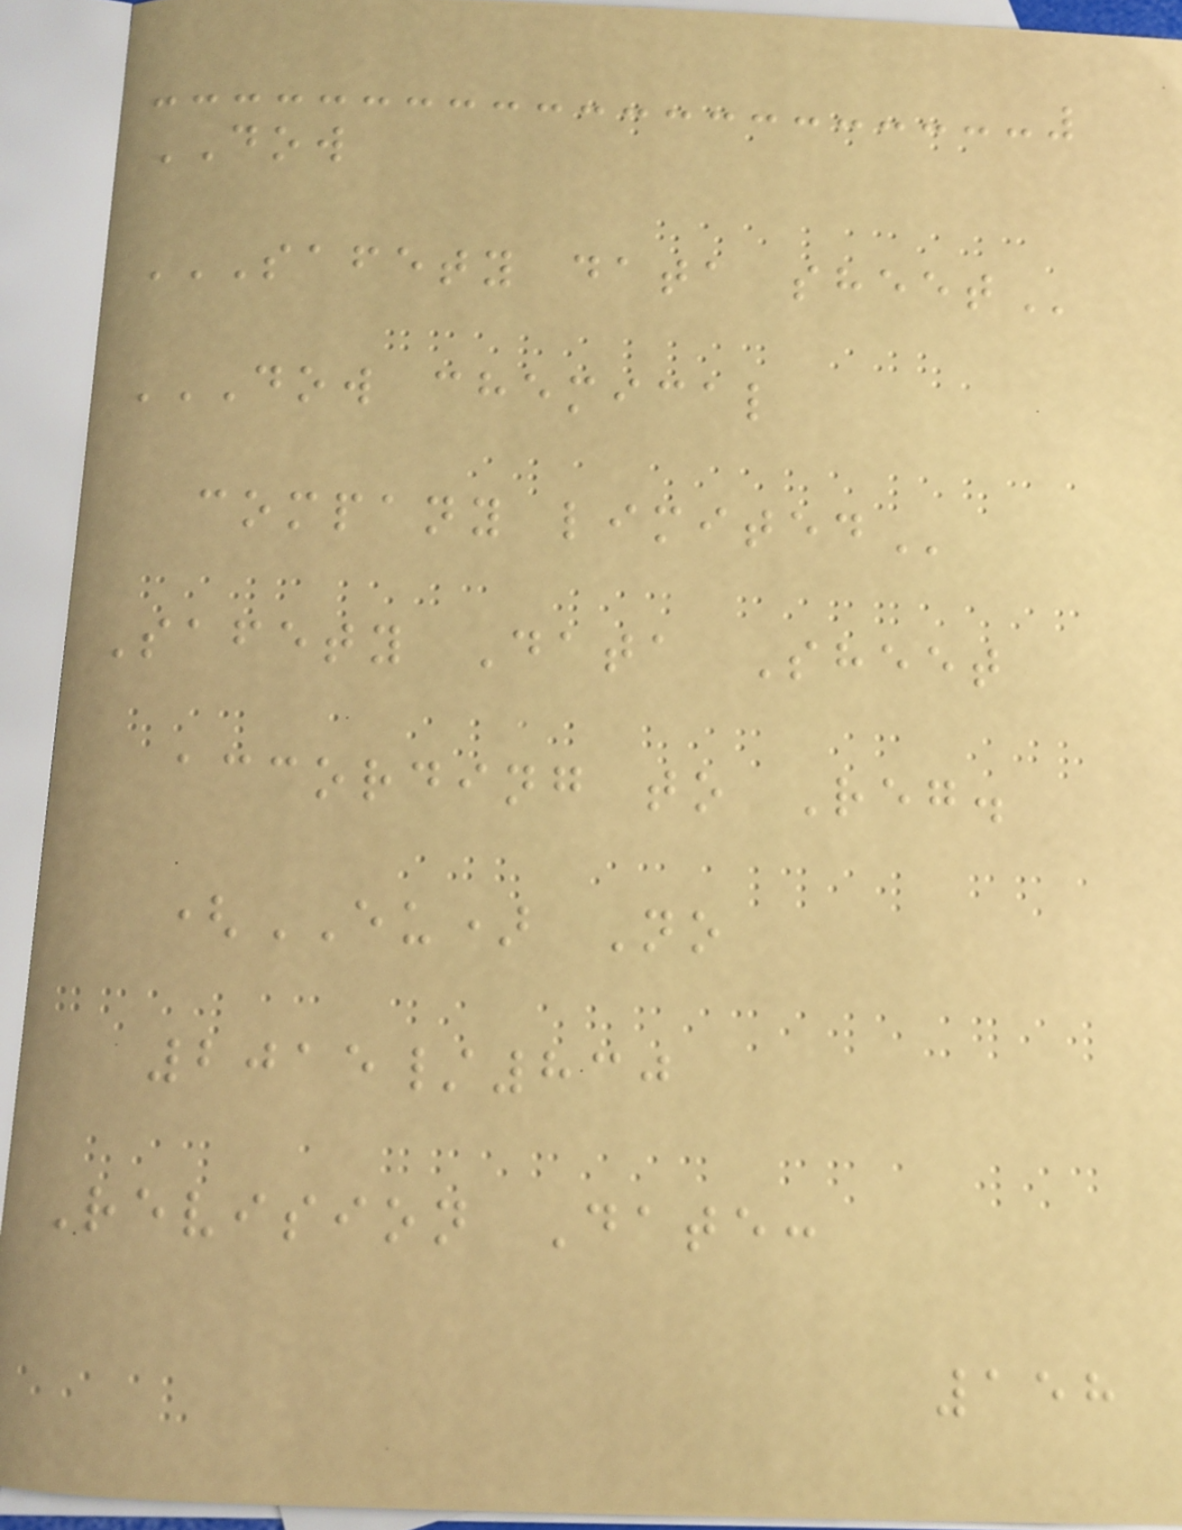DOW
SAFETY DATA SHEET
DOW CHEMICAL
COMPANY LIMITED
Safety Data Sheet
according to Reg.
(EU) No
2015/830
Revision Date:
158
